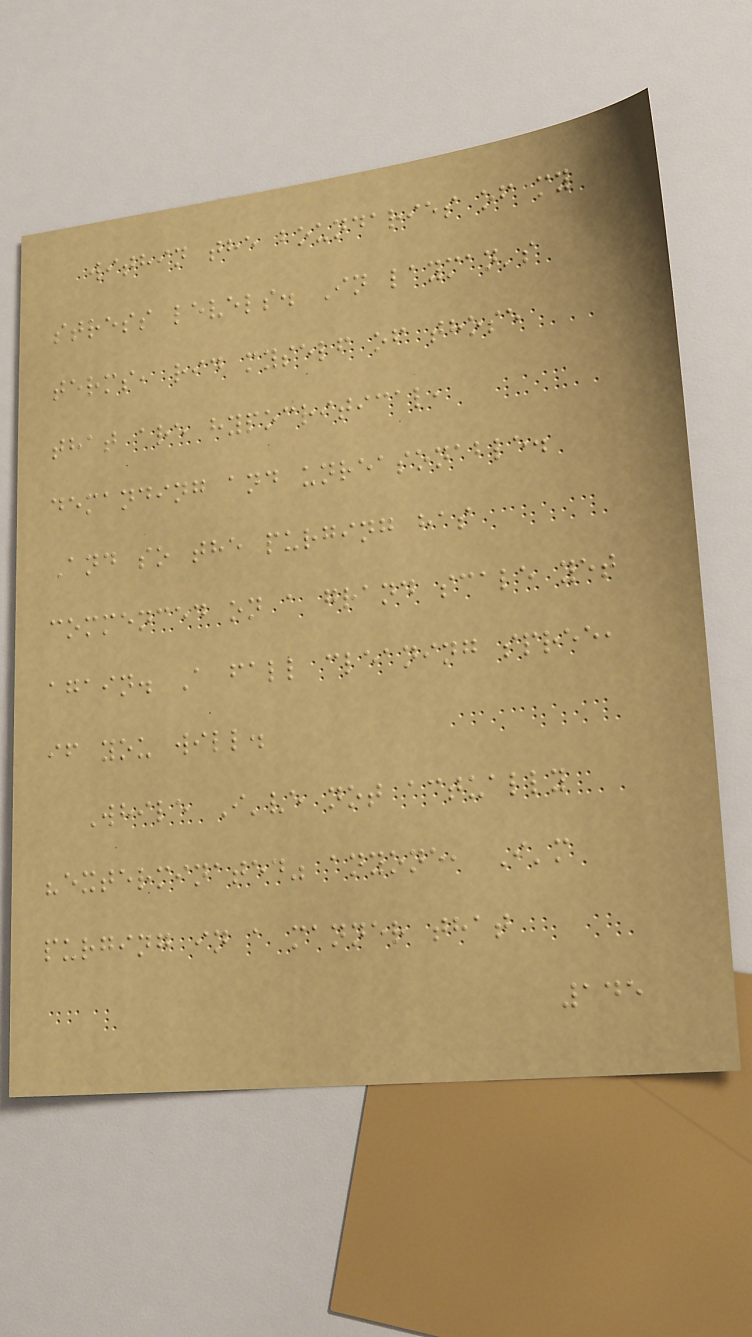within the boundaries of my
stress levels. In layman's
terms, rid myself of those
that are hypocritical,
demanding and unreasonable.
And so the purging has
commenced on a grand scale yet
again. A fall cleaning spree,
if you will.
While I've not actually
"exterminated" anyone, I'm
purging in a manner that
145
